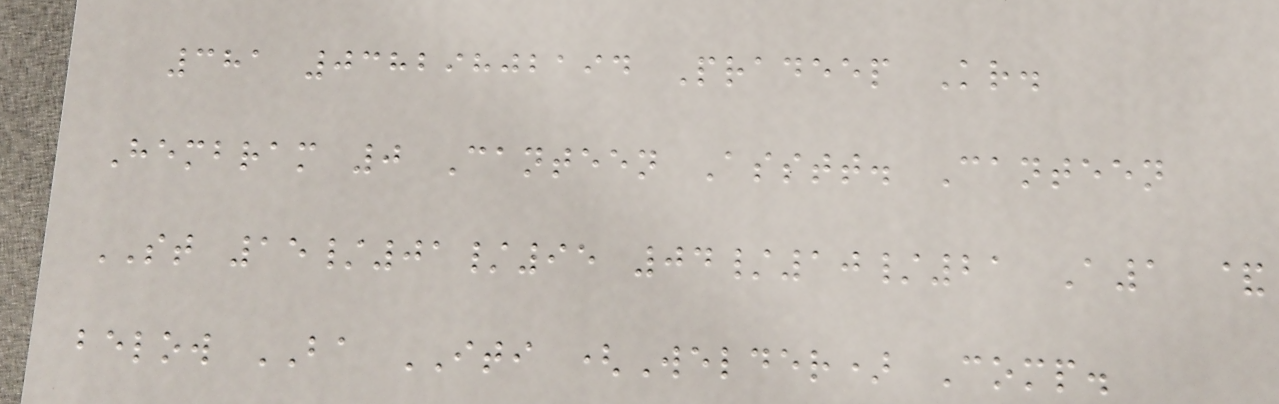381 03829802194 Pradeep Kr.
Hembram 0 Canteen Asstt. Canteen
ST 15/01/95 04/10/21 A1 &
below BA ITI (Welder) Comp.
